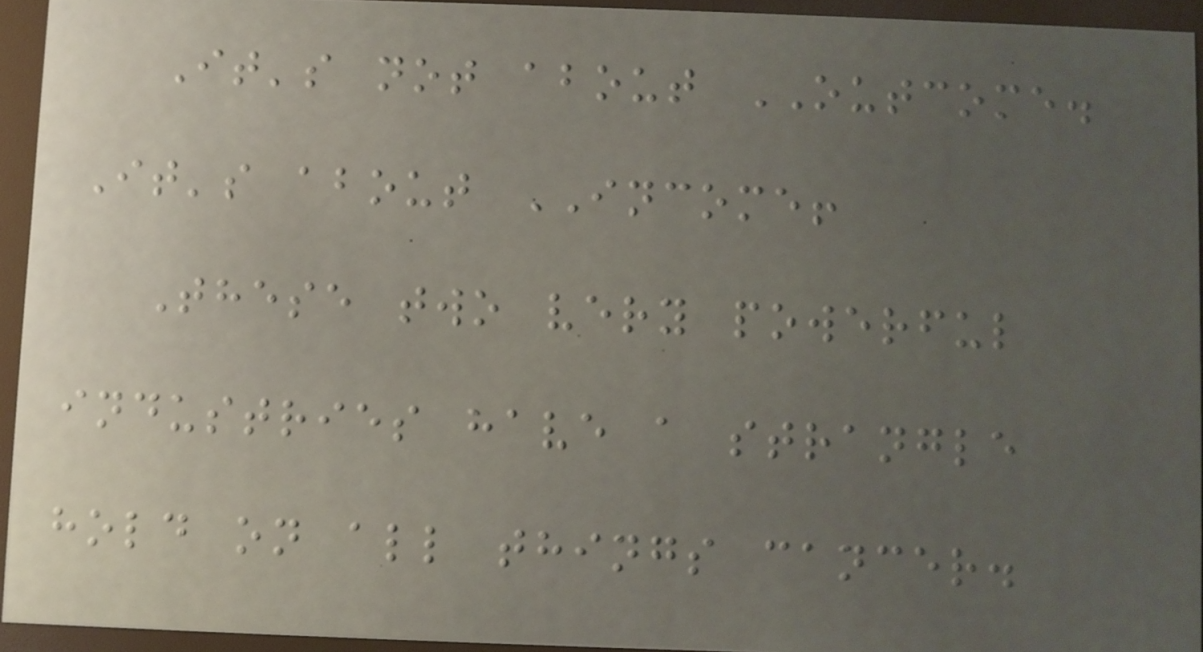It's not about OUTCOME.
It's about INCOME!
These two very powerful
industries have a strangle
hold on all things cancer.
